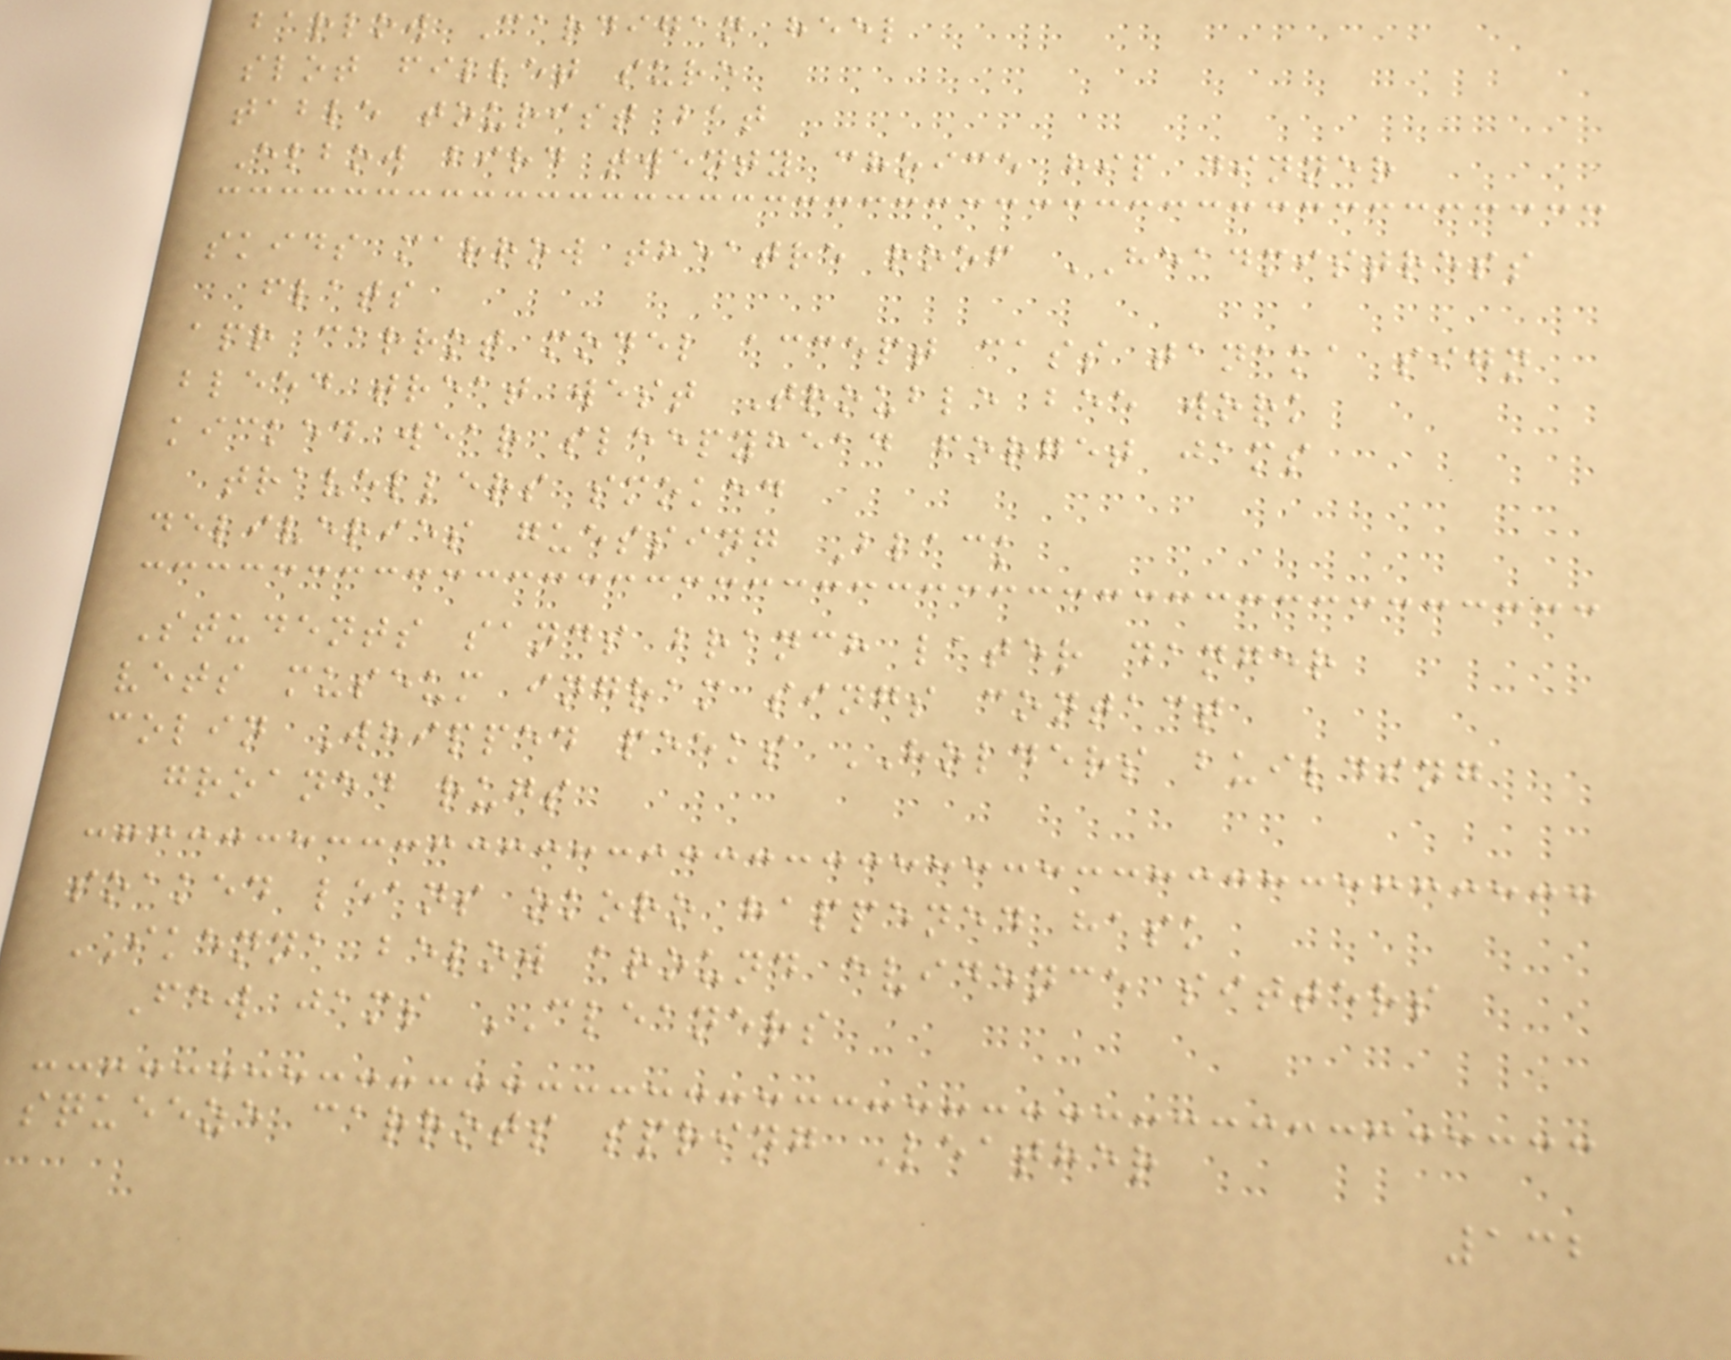barlow Cardigan heel
slot fillet sure
table tourist bat
Elbow bird twenty choice hip dinner
skids marrow theatre roof HEADMISTRESS
flats
apr carrot model accept cass tanaka sign
bleed treat west Trouble bee work
kicked wear sleepyhead forget jams
travellers smoked
deliveries guessing Black
Students sands branch later danger
vets museum ingram sings contact
colin Whipped peeks HOLDERS building
groaned rugs
soaked leans okoro happened hask
IKENNA below around evidence sitters
Few jams CLEANERS
squeeze carrots spring Leather
132
